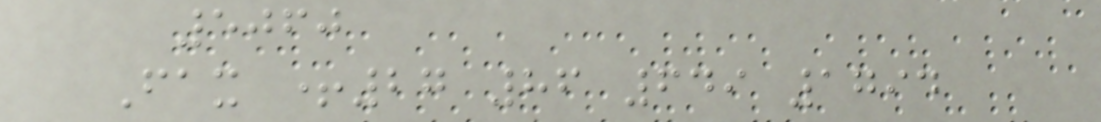5060
Fax +27 86 649 1794
